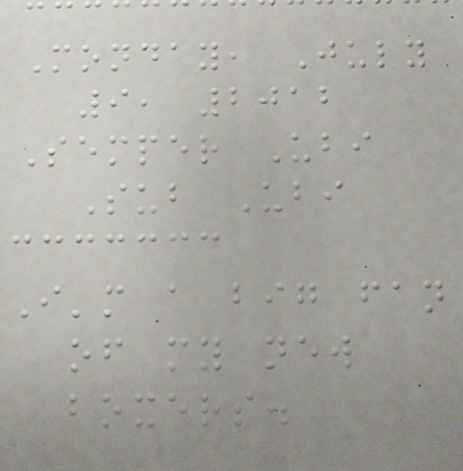Monday, July
9, 2012
Semper Ubi
Sub Ubi
I'm a big fan
of my new
boxers.
